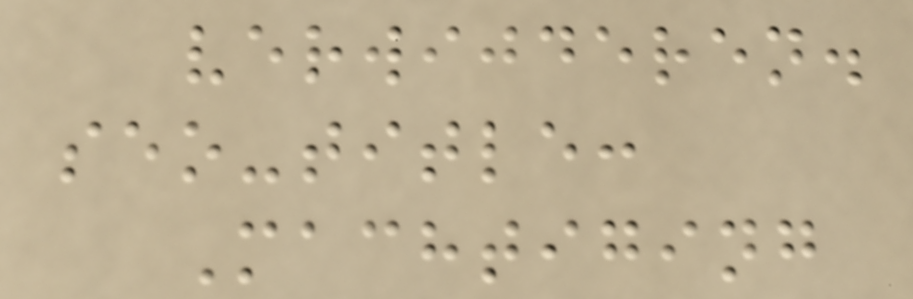verwijderen.
seo-title:
Machtiging
